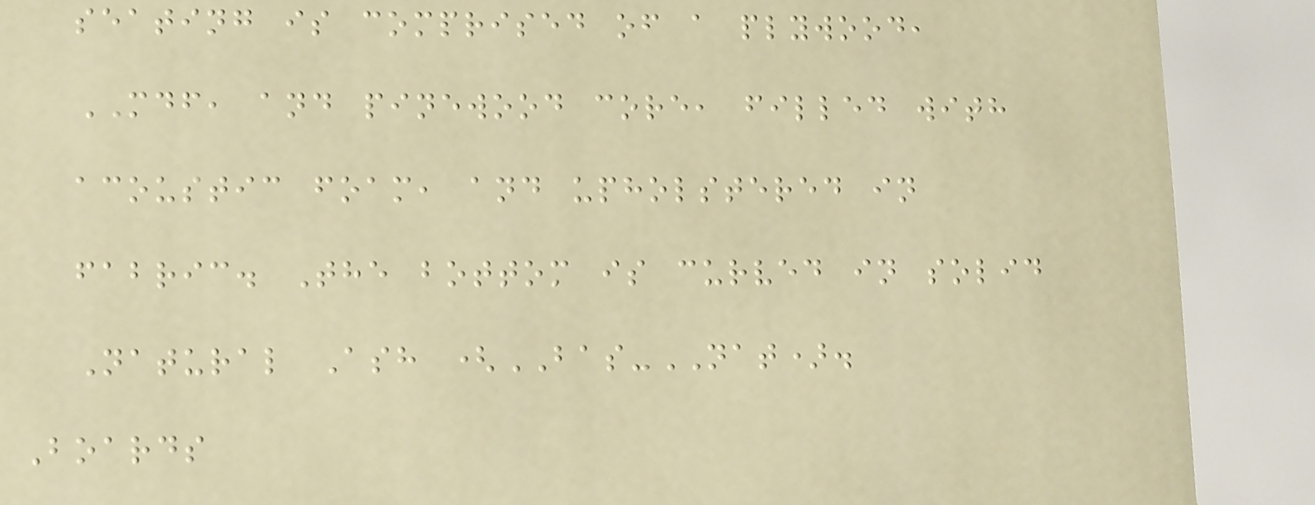seating is comprised of a plywood,
MDF, and pinewood core, filled with
acoustic foam, and upholstered in
fabric. The bottom is curved in solid
Natural Ash (BAS-NAT).
Boards
